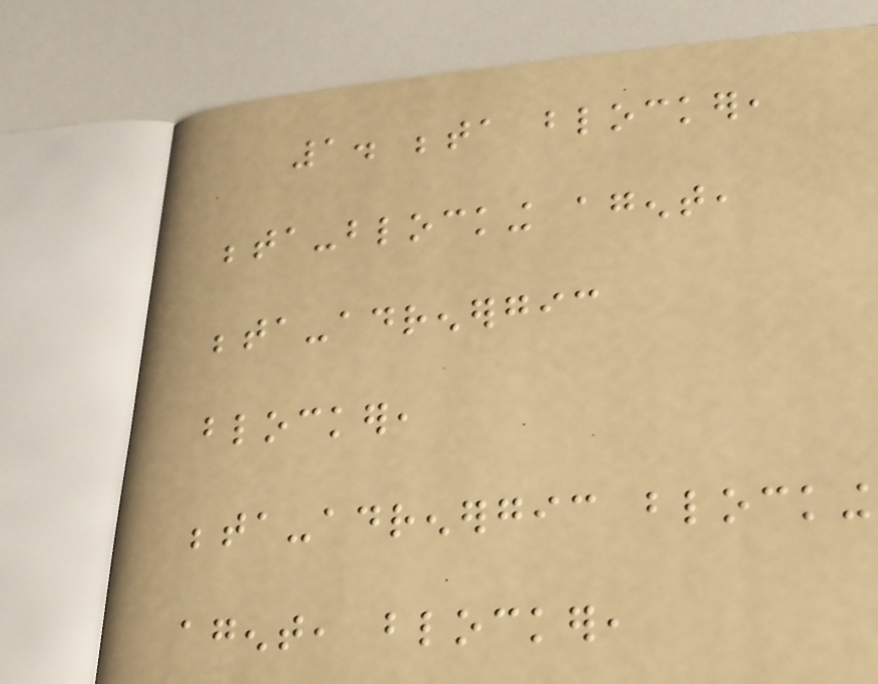1. beta blocker,
beta-blocking agent,
beta-adrenergic
blocker,
beta-adrenergic blocking
agent, blocker,
